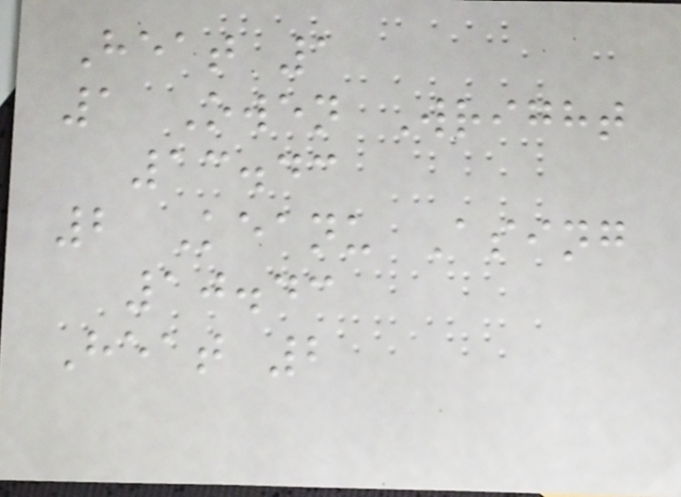Heat 1
1 Owen Wright
13.43
2 Keanu Asing
10.43
Heat 2
